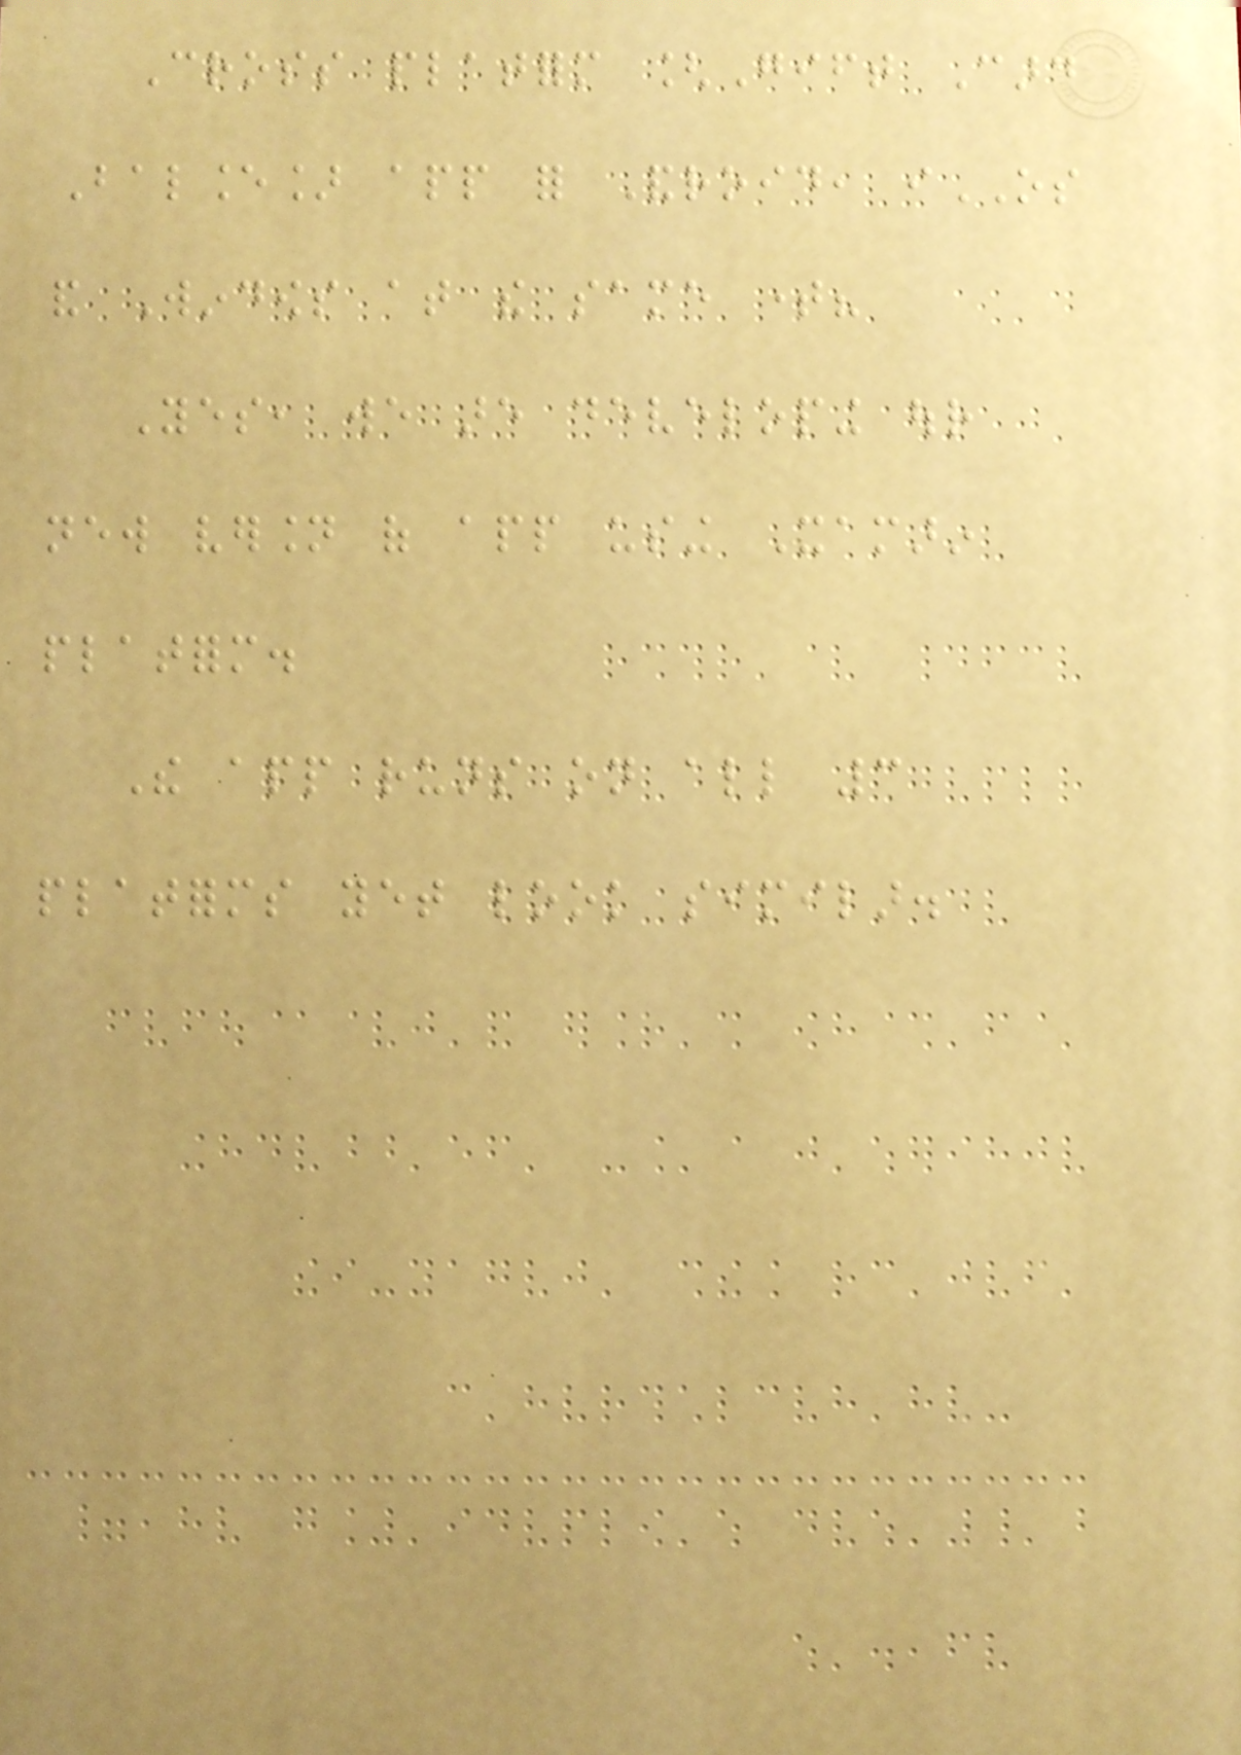Cross platform [Gift Card
Balance] app for Android, iOS
and Windows at the same time?
Yes, we are developing our
new version of app using Xamarin
platform.
The app runs on all 3
platforms yet look similar.
